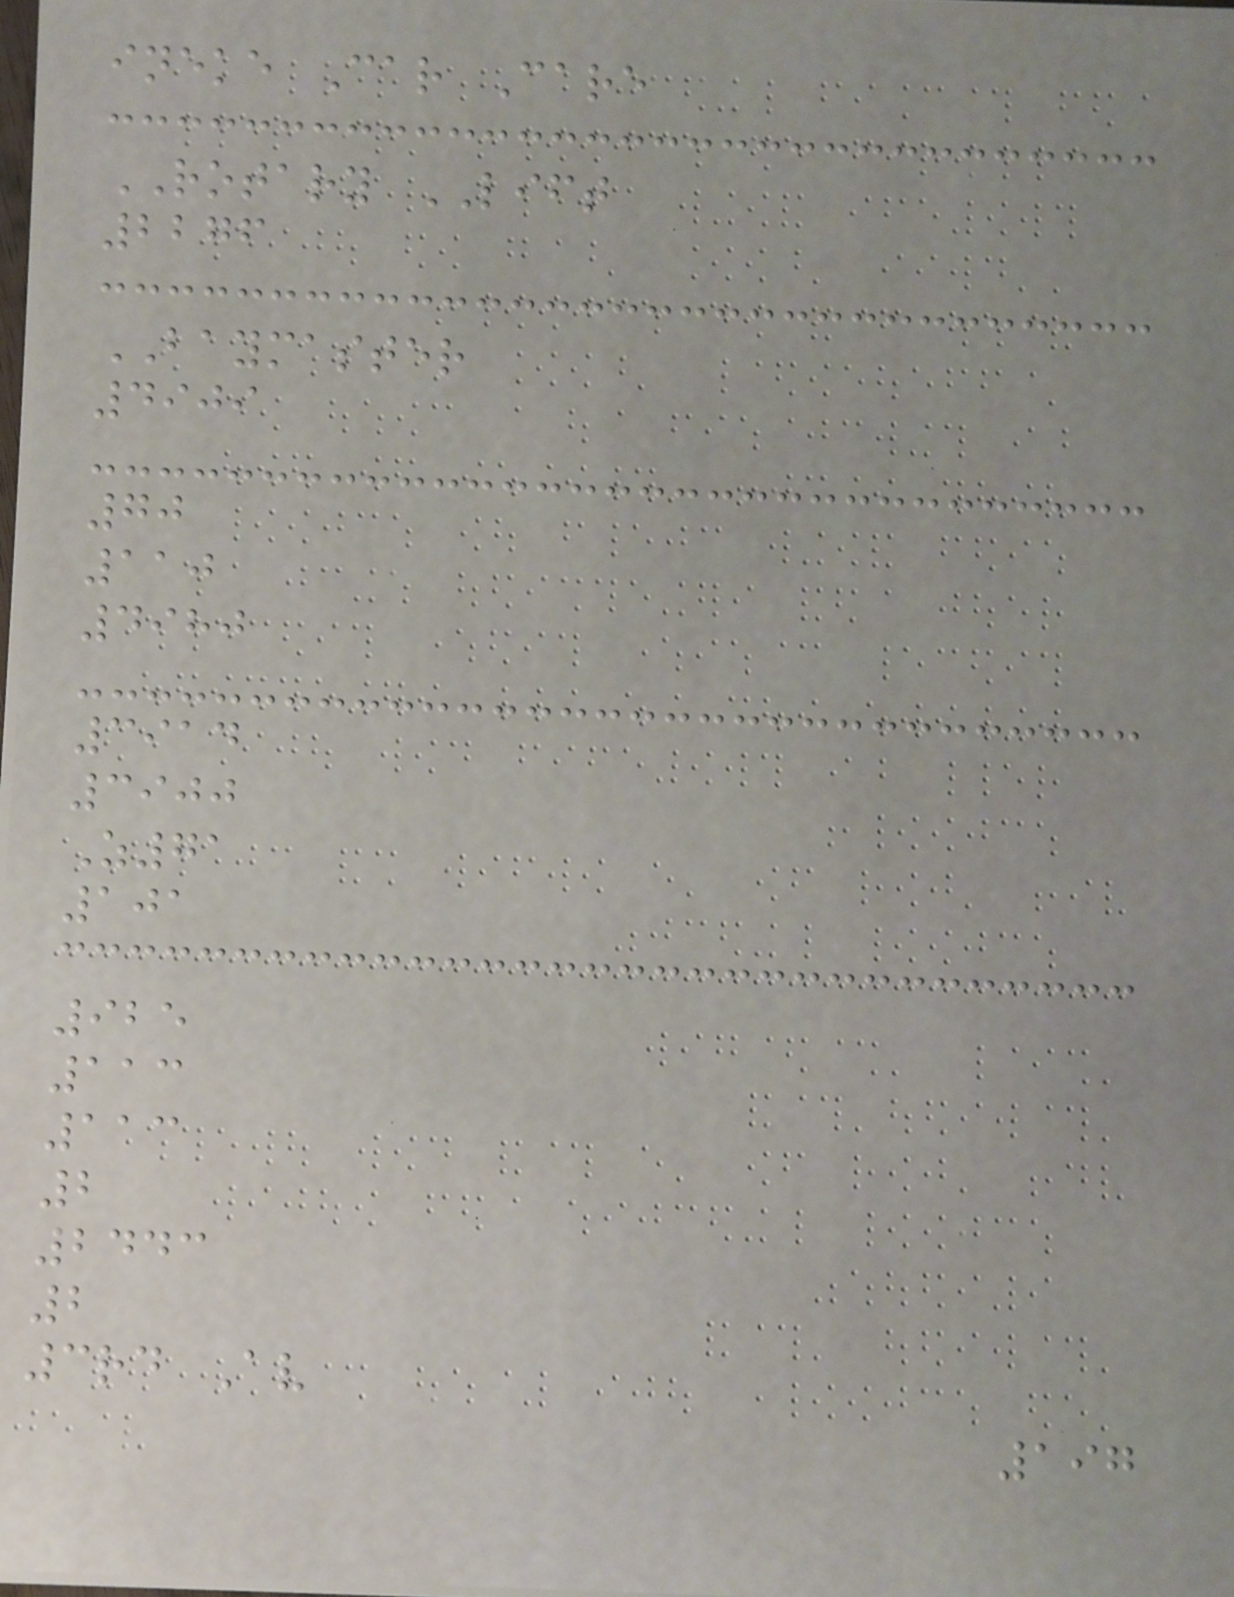ineke Car Care
ROTARY LIFT
2276
BAYMASTER
4909
70
110
4980
3914
3900
Z71
101
925
113
113
2
2443
2
3rd Av
197
